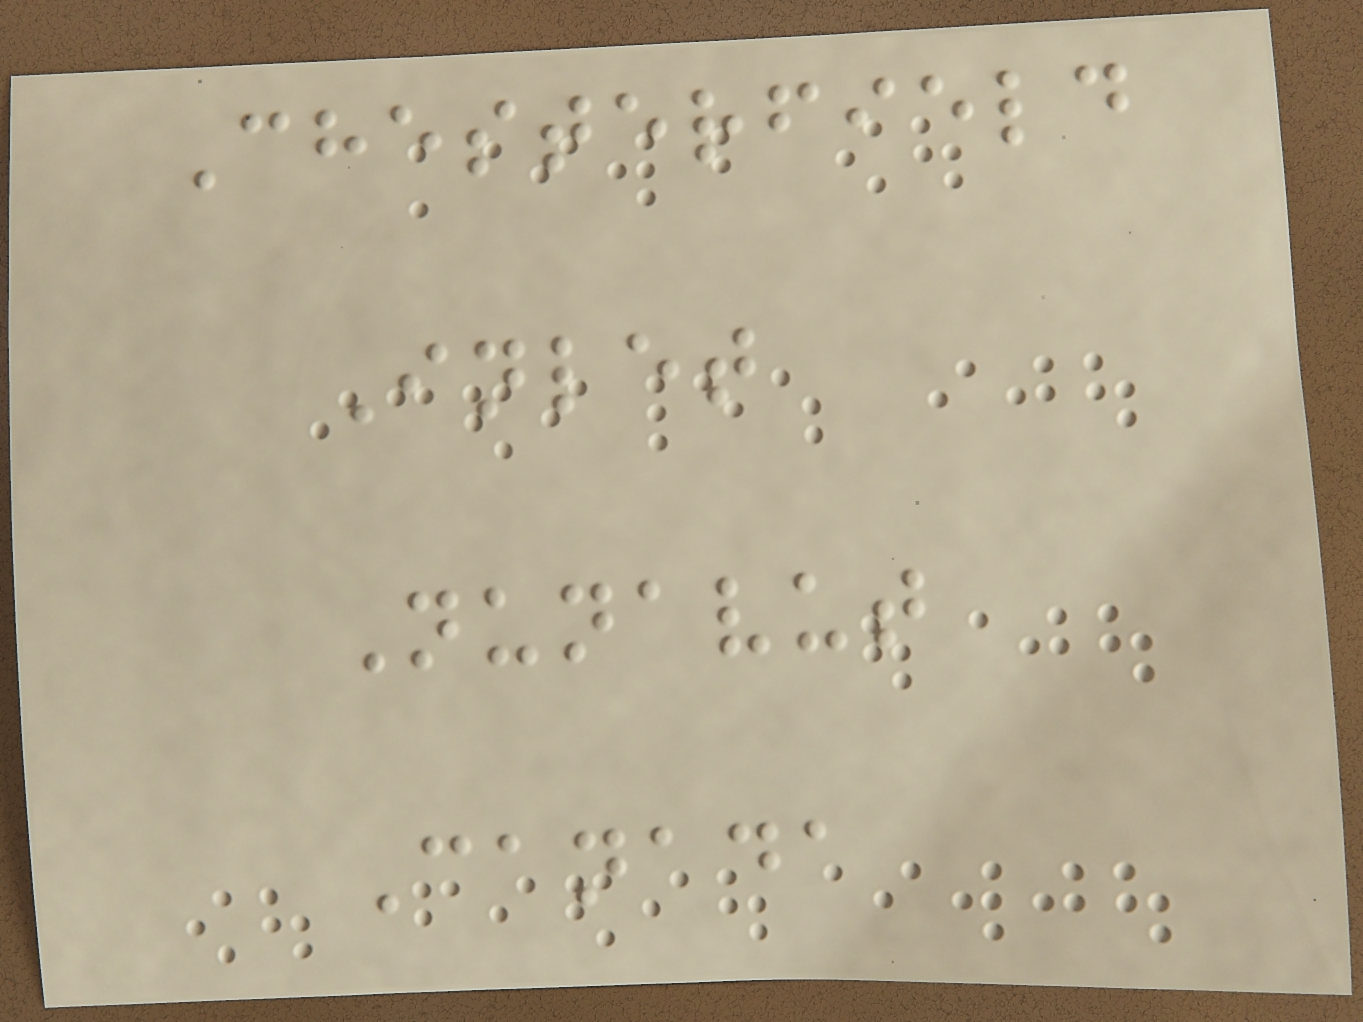Chesterfield
Inlet
Nunavut
Canada
